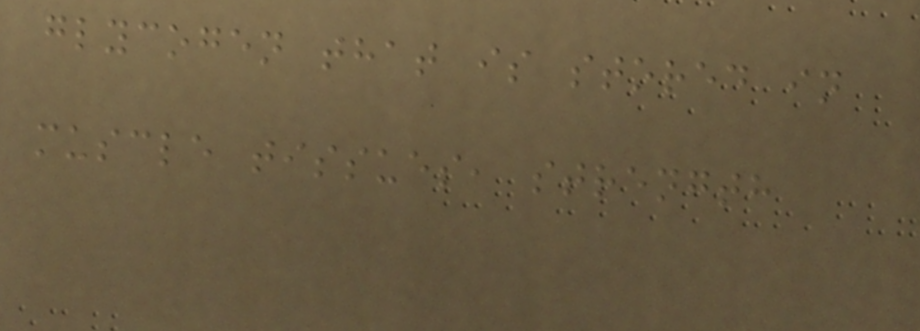glycogen that is stored in
muscle tissues, strength
